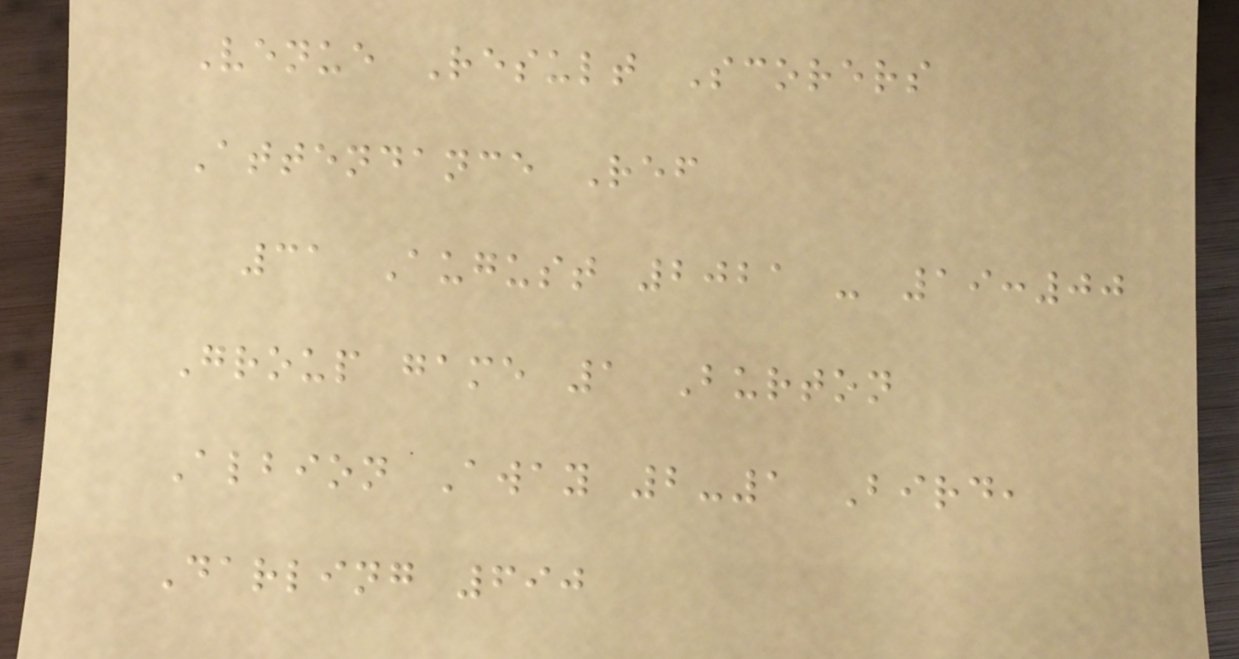Venue Result Scorers
Attendance Ref
31 August 2021 - 19:00
Group game 1 Burton
Albion Away 2-1 Bird,
Darling 690
